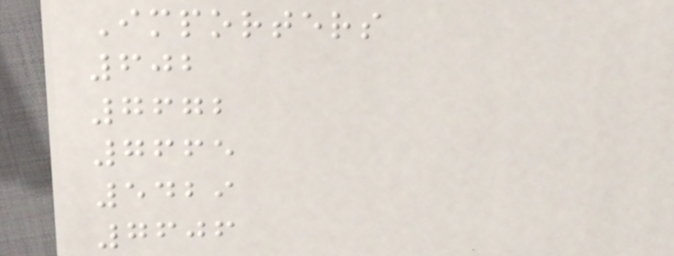Importers
602
7672
7665
5429
7606
